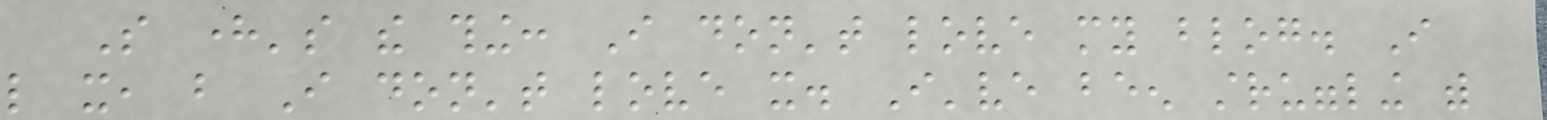So here's the thing: I don't love my blog. I
like it, but I don't love it. I've been struggling with
